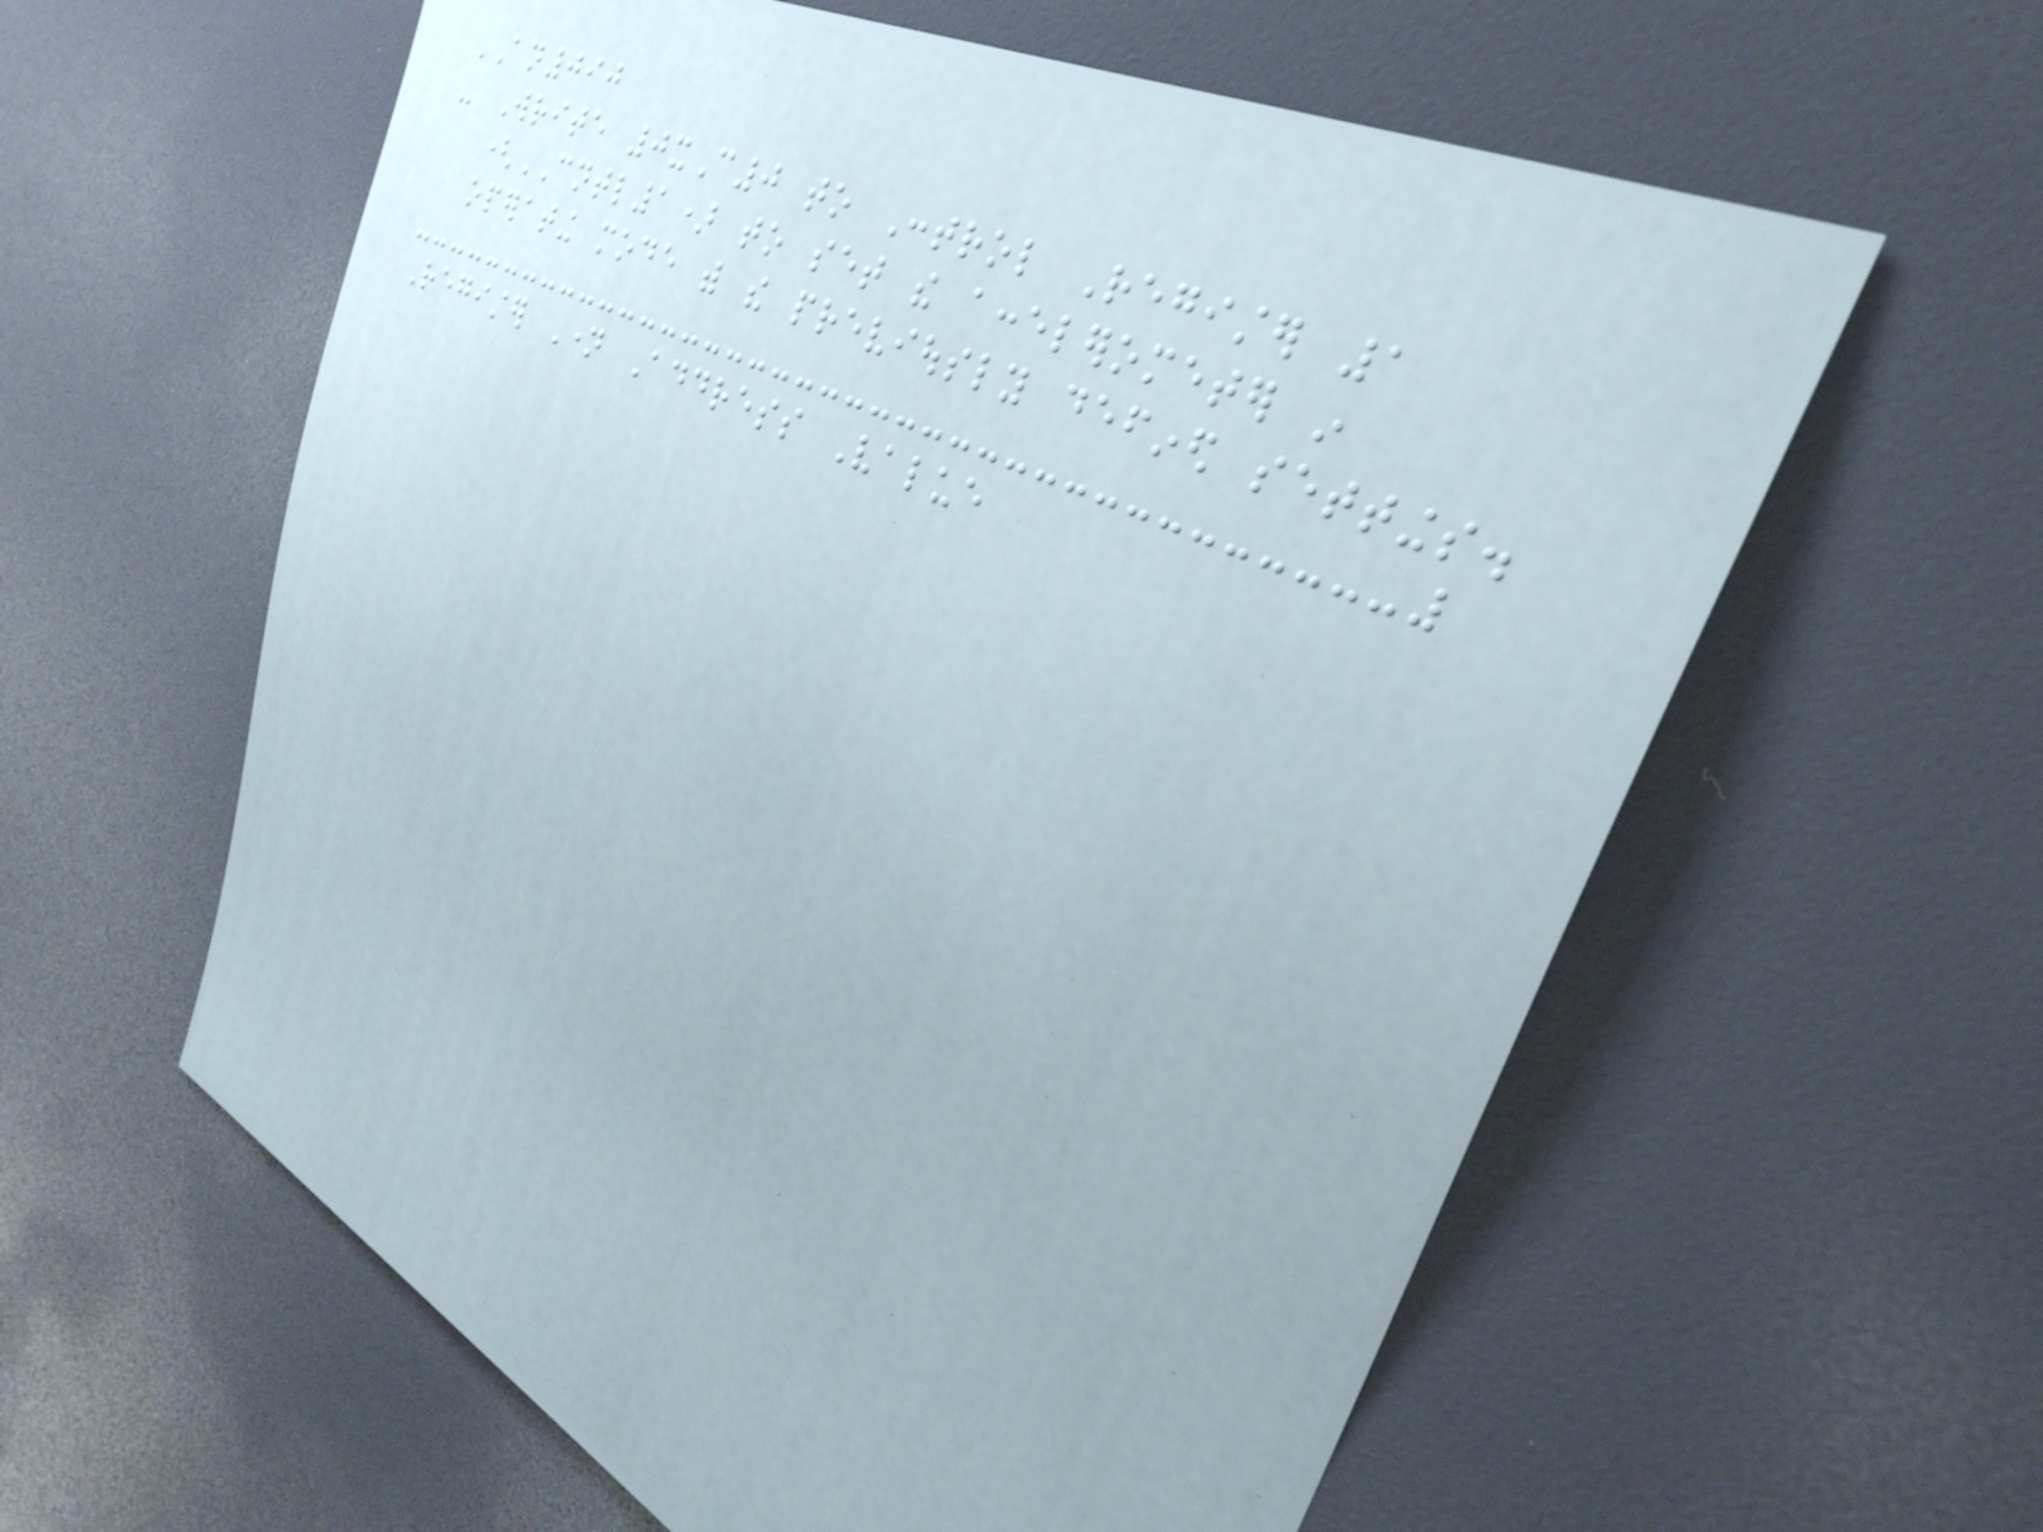AN090
- Write 0xC0 to Control Register 1
(CNTL1) to set the accelerometer in
operating mode with the previously defined settings.
Register Name Address Value
